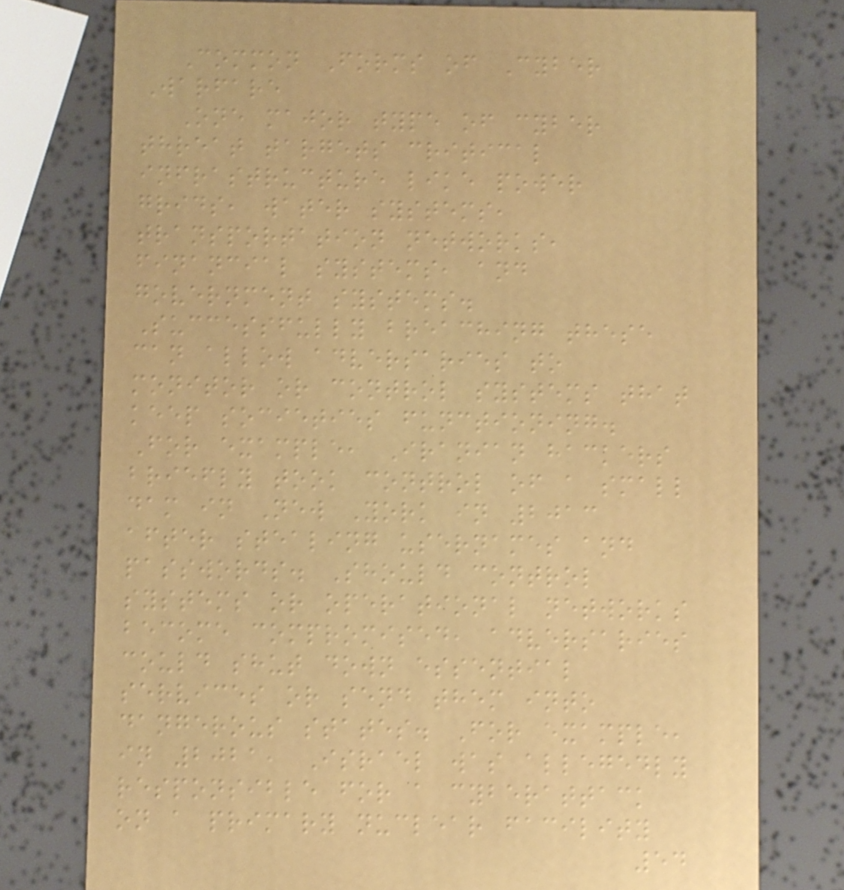Common Forms of Cyber
Warfare
One major type of cyber
threat targets critical
infrastructure like power
grids, water systems,
transportation networks,
financial systems, and
government systems.
Successfully breaching these
can allow adversaries to
monitor or control systems that
keep societies functioning.
For example, Iranian hackers
briefly took control of a small
dam in New York in 2013
after stealing usernames and
passwords. Should control
systems or operational networks
become compromised, adversaries
could shut down essential
services or send them into
dangerous states. For example,
in 2021, Israel was allegedly
responsible for a cyberattack
on a primary nuclear facility
54
